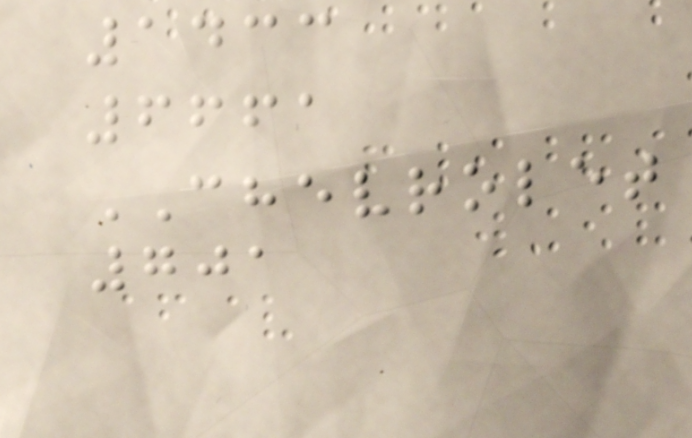1433
6661
CHEVROLET
701
